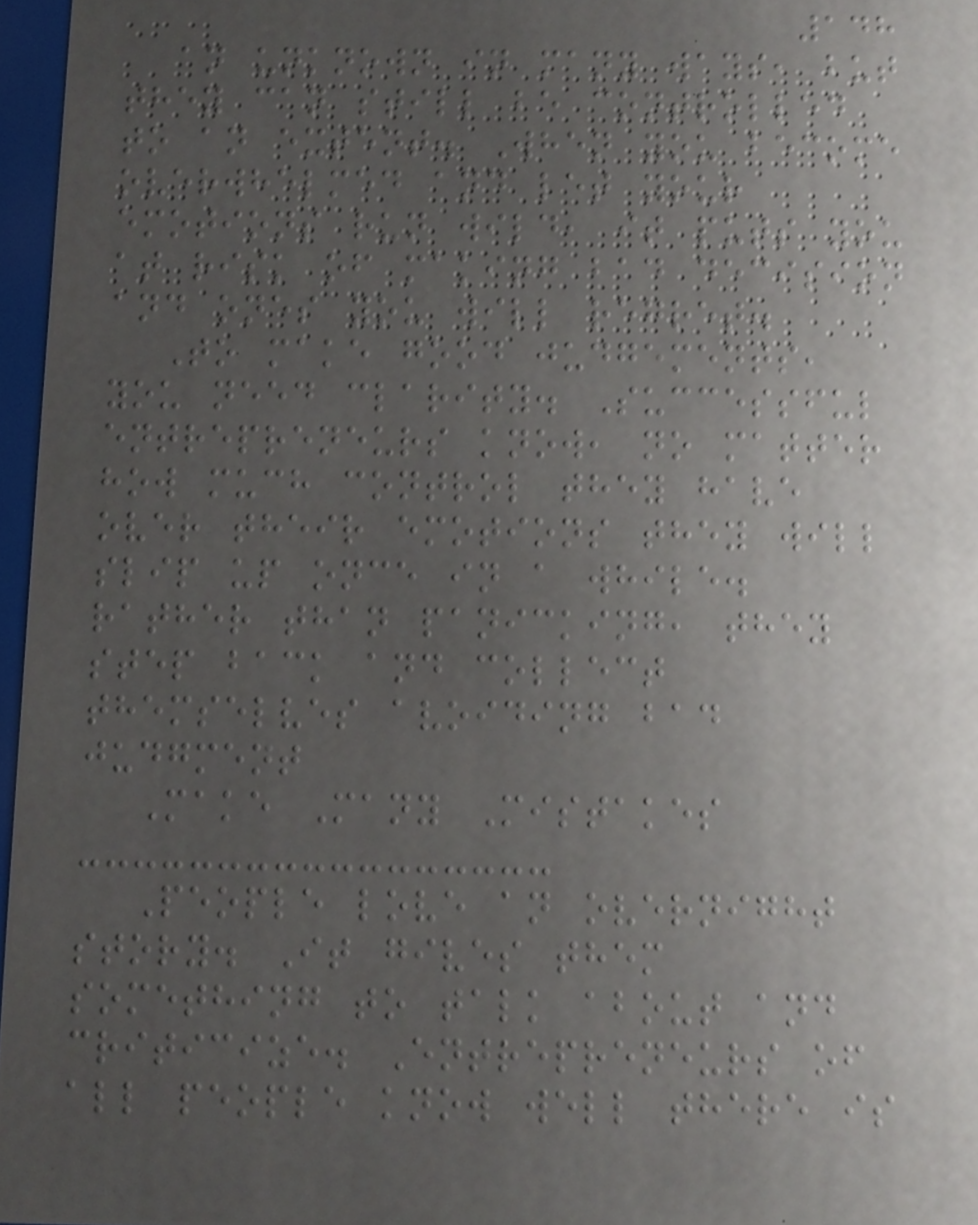148
an unknown in many ways, but
they can still be controlled
to an extent. When you become
overwhelmed and let your
emotions run wild, it puts you
at risk of making bad decision
and ones you will regret.
To make good judgements,
you need clarity. Successful
entrepreneurs know, no matter
how much control they have
over their emotions they will
slip up once in a while.
rather than panicking, they
step back and collect
themselves avoiding bad
judgment
Make Many Mistakes
People love an overnight
story. It gives them
something to talk about and
criticize. Entrepreneurs of
all people know well there is
